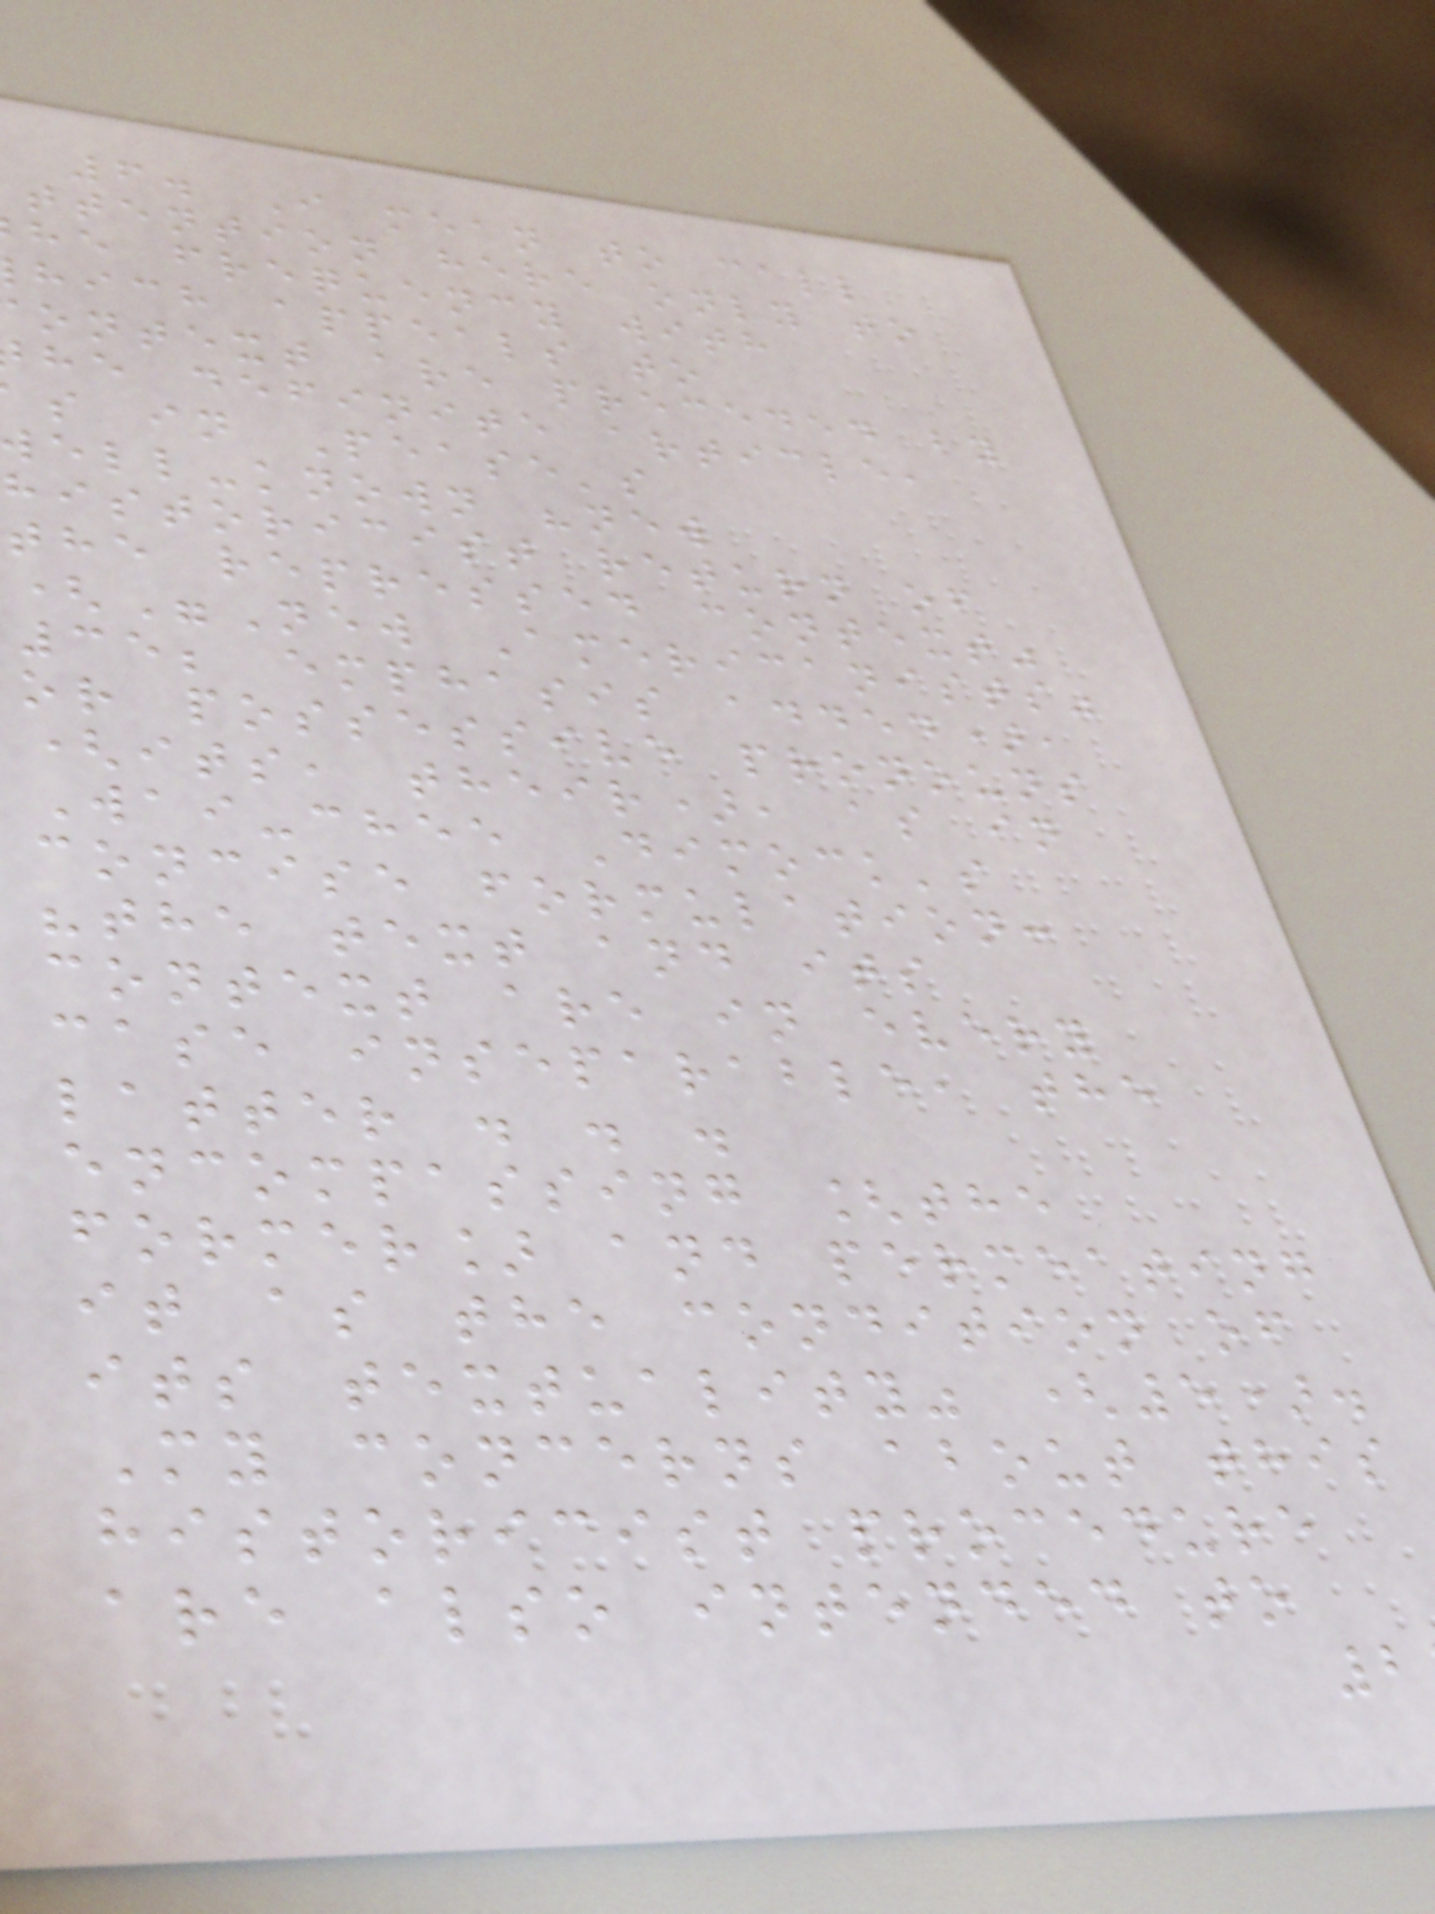6. I mean to call
ttention here only to
he frequency with
hich appeals to
ontext are preceded by
he definite article,
s in Pease's
ell-known "new
historicist return of
the repressed context"
("New Americanists"
35; emphasis added),
or possessive pronouns
(its, their), as in
Wai-chee Dimock's
concise formulation:
"the text and its
context are in every
case inseparable, the
latter . . .
encompassing [the
former] and permeating
it as the condition of
its textuality" (5).
My concerns about this
historicist procedure
are also intended to
